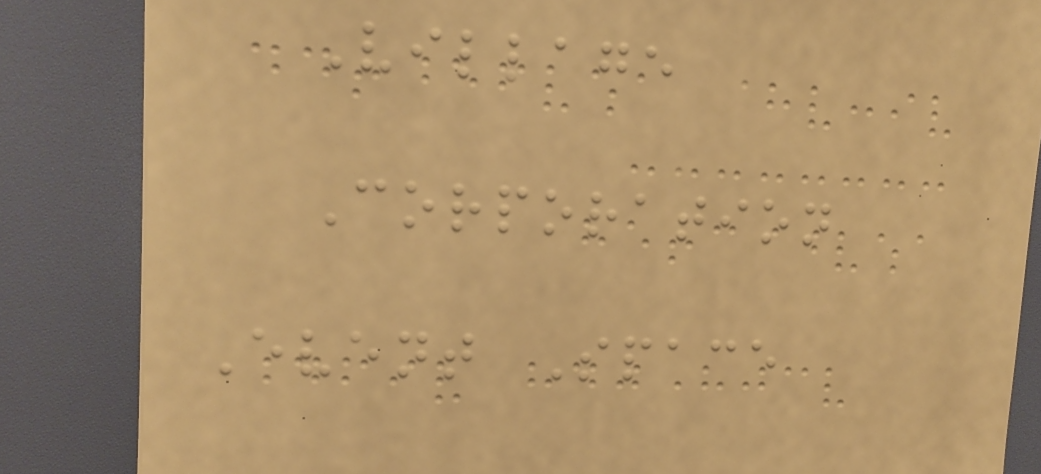Village
Corporation
Event Space
